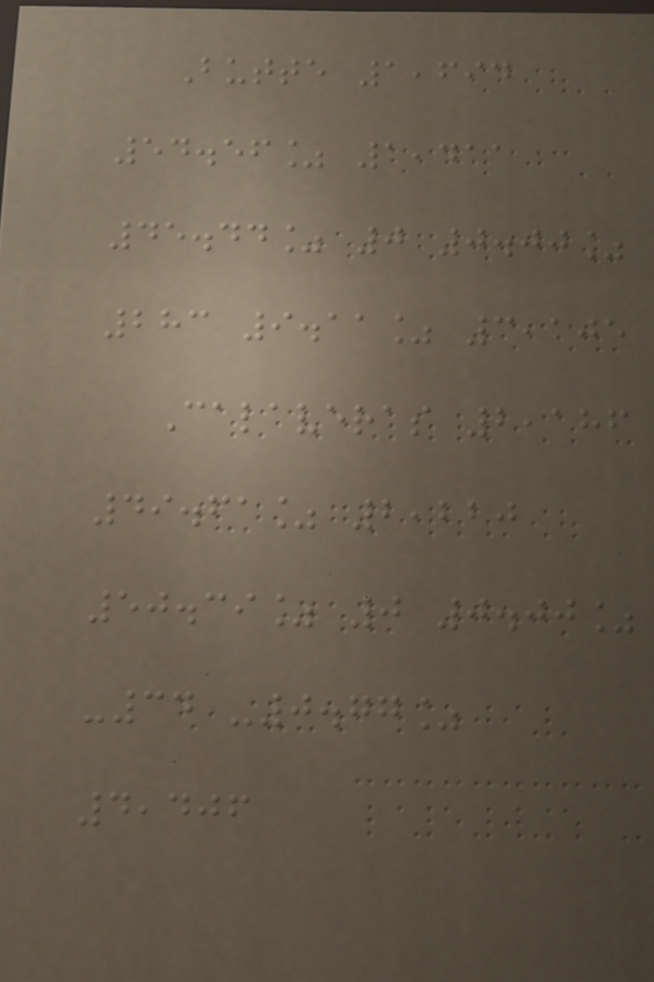Butte 1,694
54.56% 1,411
45.44% 0 0.00%
283 9.11% 3,105
Calaveras 2,186
49.61% 2,220
50.39% 0 0.00%
-34 -0.77%
4,406
